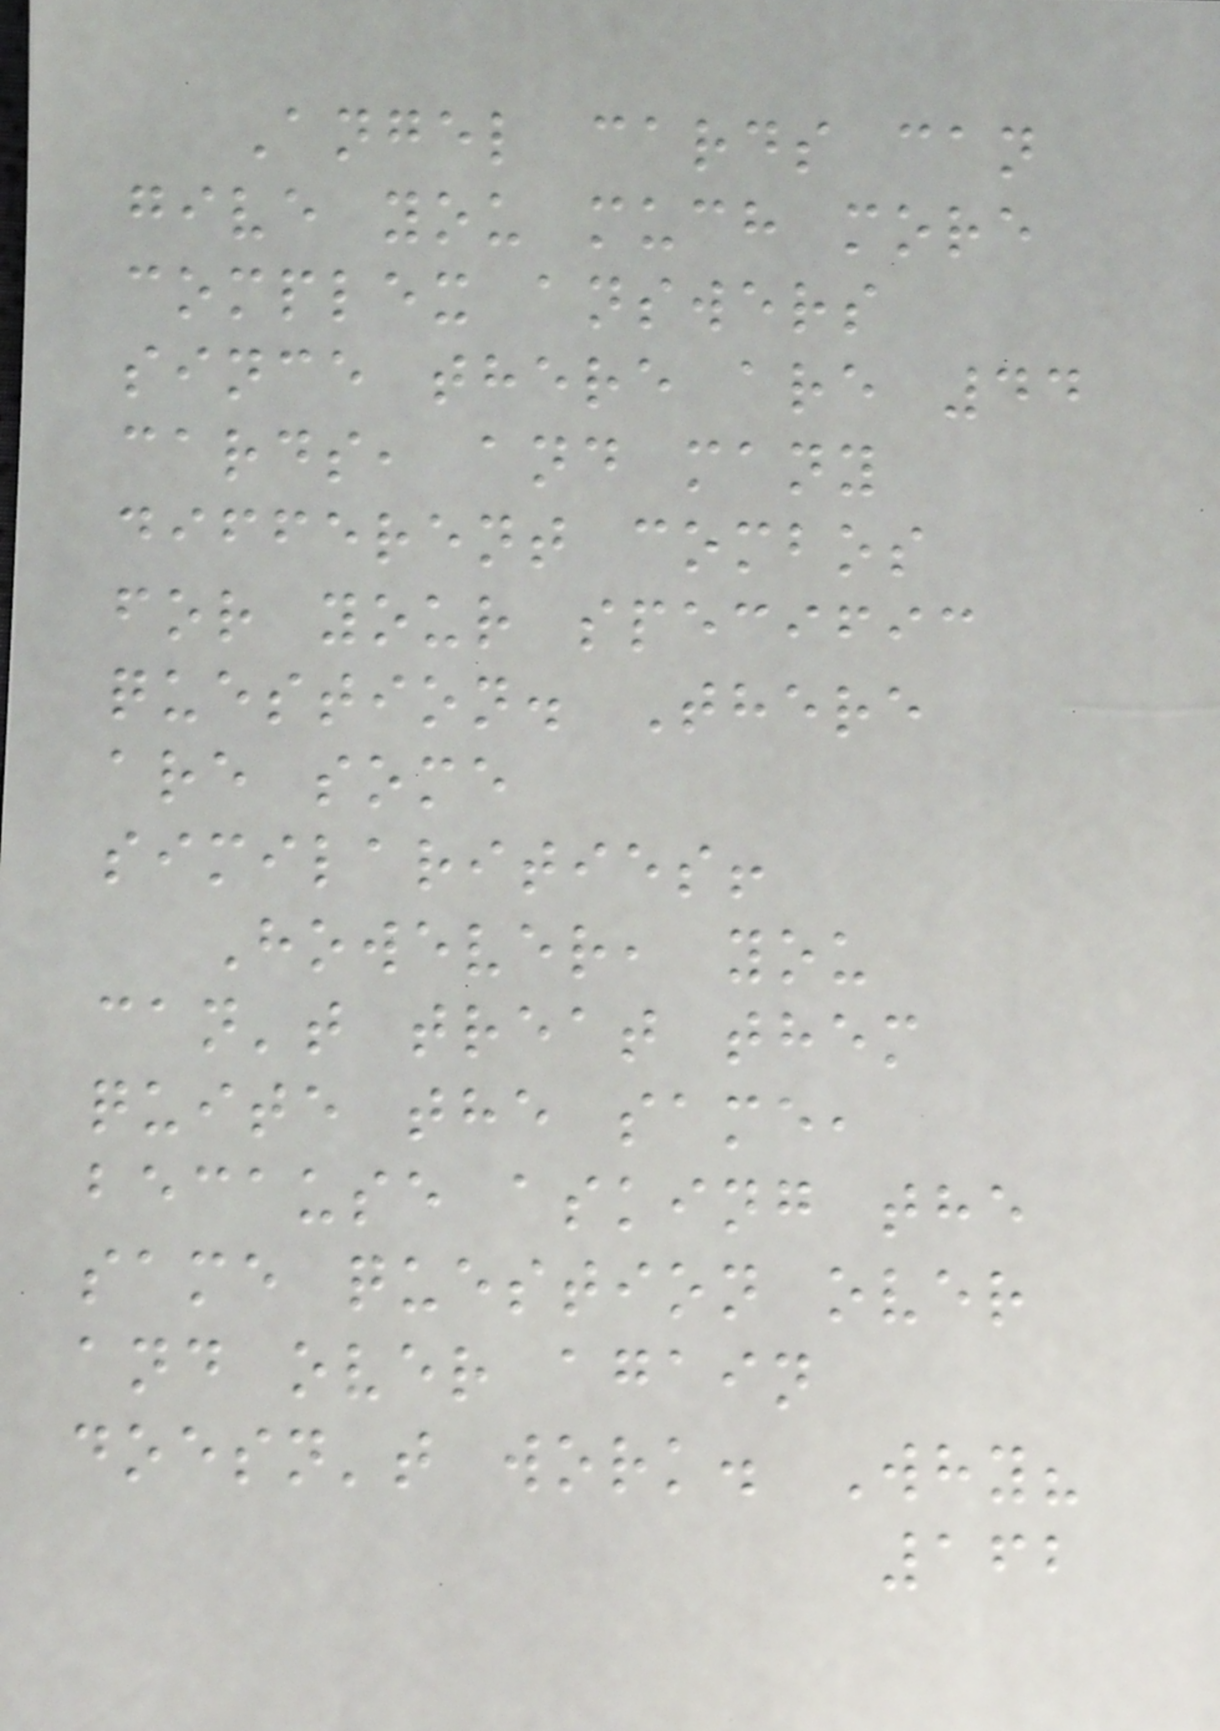Angel cards can
give you much more
complex answers
since there are 44
cards, and many
different combos
for your specific
question. There
are some
similarities!
However, you
can't treat them
quite the same,
because asking the
same question over
and over again
doesn't work. Why?
162
